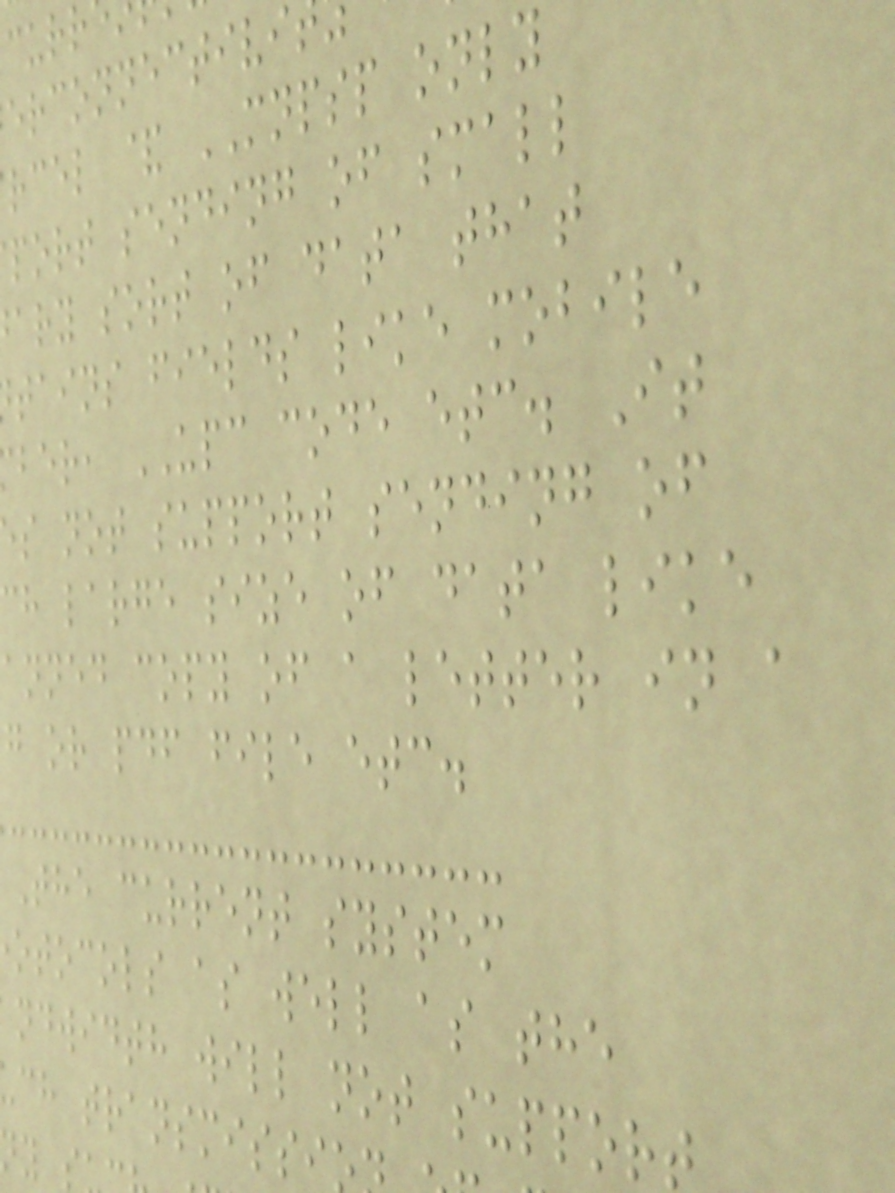rcel & MNPSP only
port sending of small
ary sort of data that
tains fields like mobile
ber, UPC code etc. It
s not support sending of
ch large size of data like
anned copy of a letter in a
g or pdf file etc.
The current system
otocols as well as the
ndwidth will not support
ch transmissi
